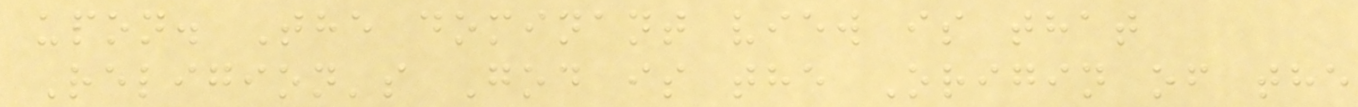upon. The dominant view is that
Religion's God is the Origin of the
